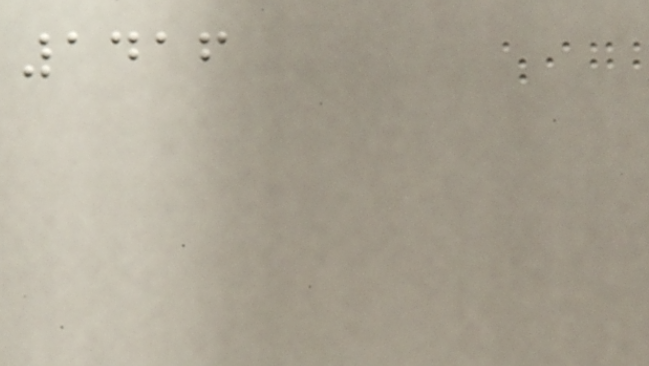1416
